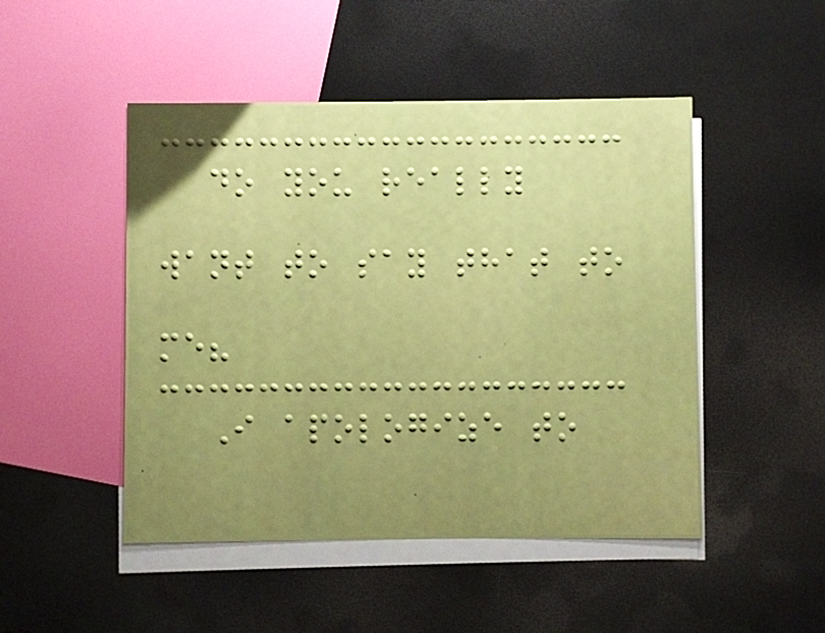do you really
want to say that to
me?
I apologize to
